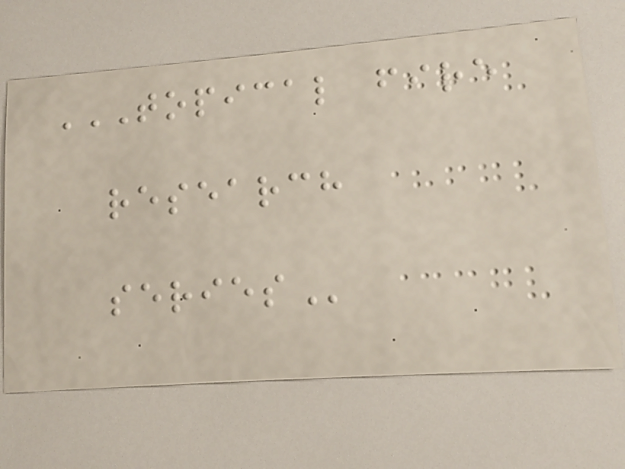TOPICAL FIRE
RESEARCH
SERIES
